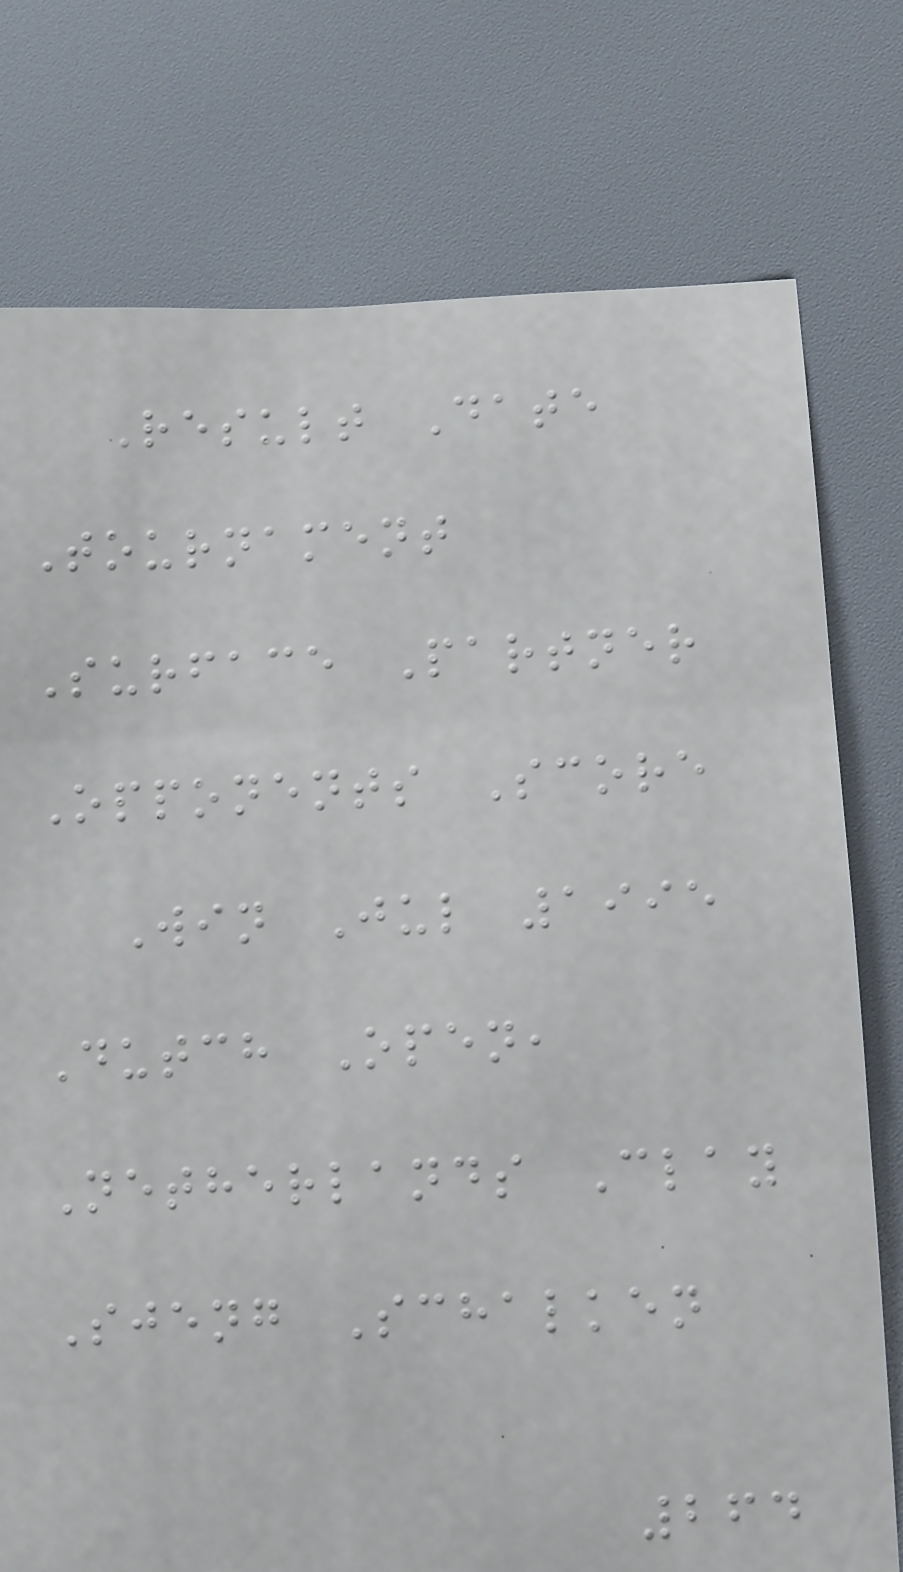Result Date
Tournament
Surface Partner
Opponents Score
Win Jul 1995
Dutch Open,
Netherlands Clay
Sjeng Schalken
264
